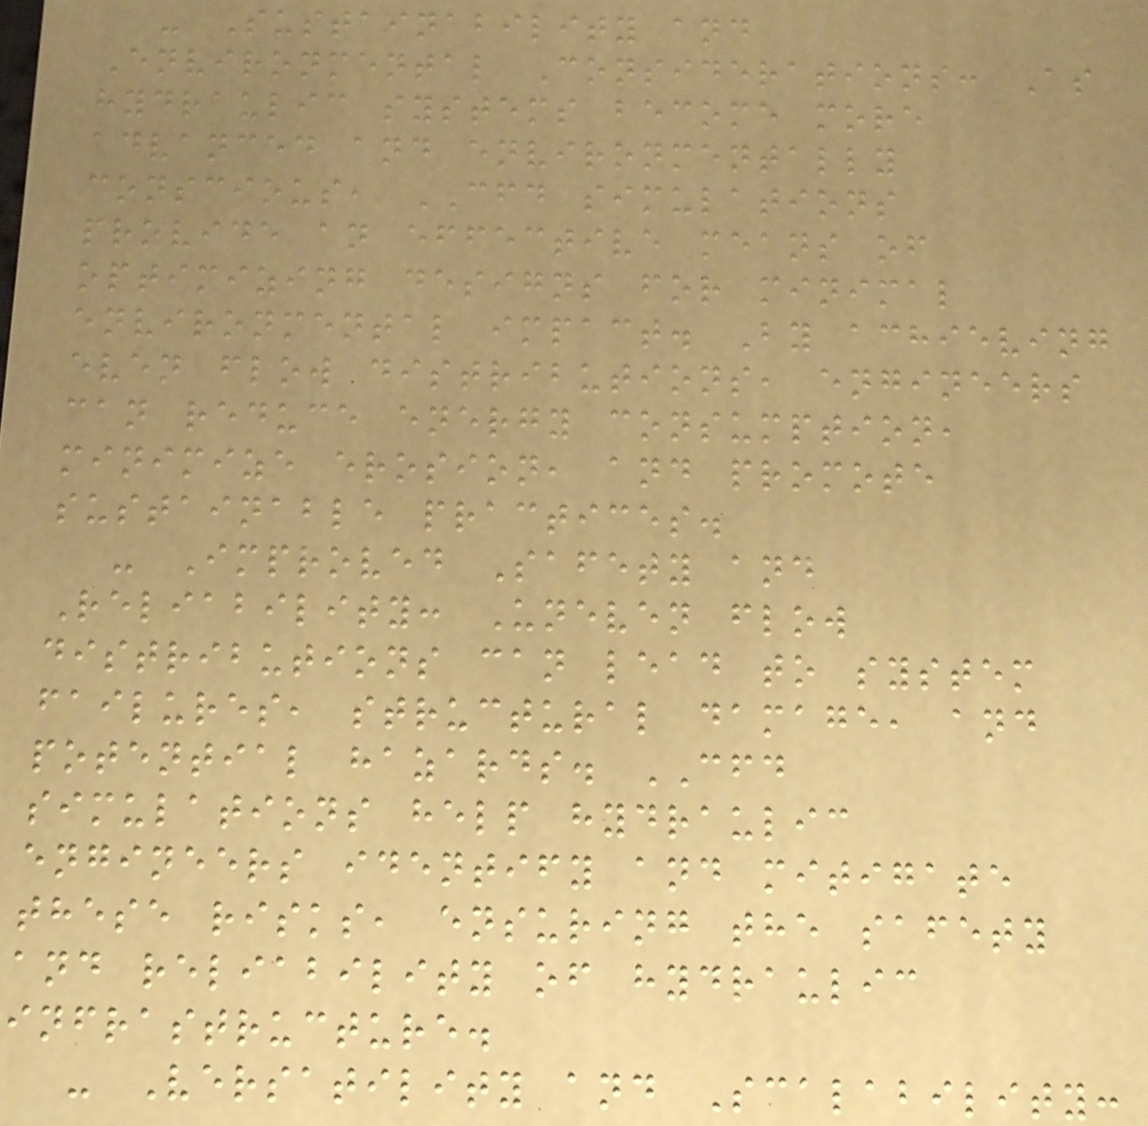- Sustainability and
Environmental Considerations: As
hydraulic systems become more
advanced and environmentally
conscious, CFD simulations
provide an effective means of
optimizing designs for minimal
environmental impact. By achieving
even flow distributions, engineers
can reduce energy consumption,
minimize erosion, and promote
sustainable practices.
- Improved Safety and
Reliability: Uneven flow
distributions can lead to system
failures, structural damage, and
potential hazards. CFD
simulations help hydraulic
engineers identify and mitigate
these risks, ensuring the safety
and reliability of hydraulic
infrastructure.
- Versatility and Scalability:
